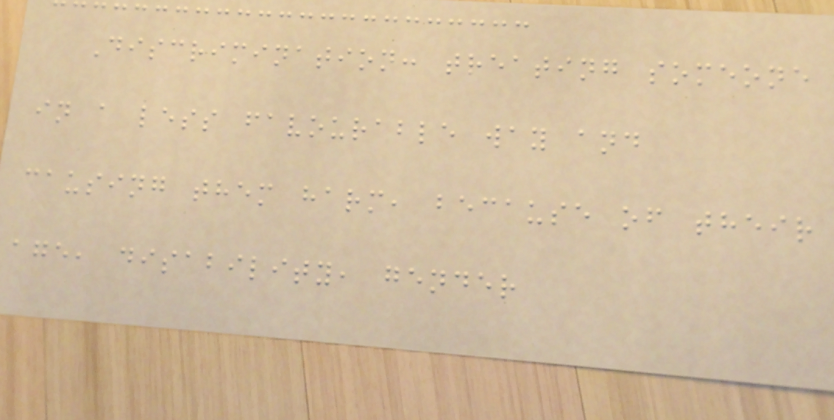Discrimination: treating someone
in a less favourable way and
causing them harm, because of their
age, disability, gender
